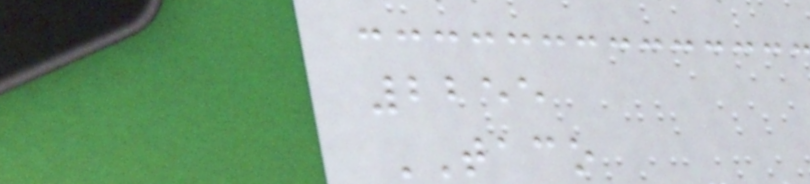2255
TACO
